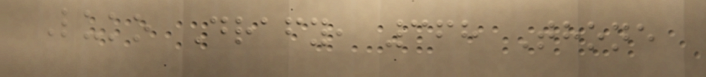Luko Drafy, 368 Thone
